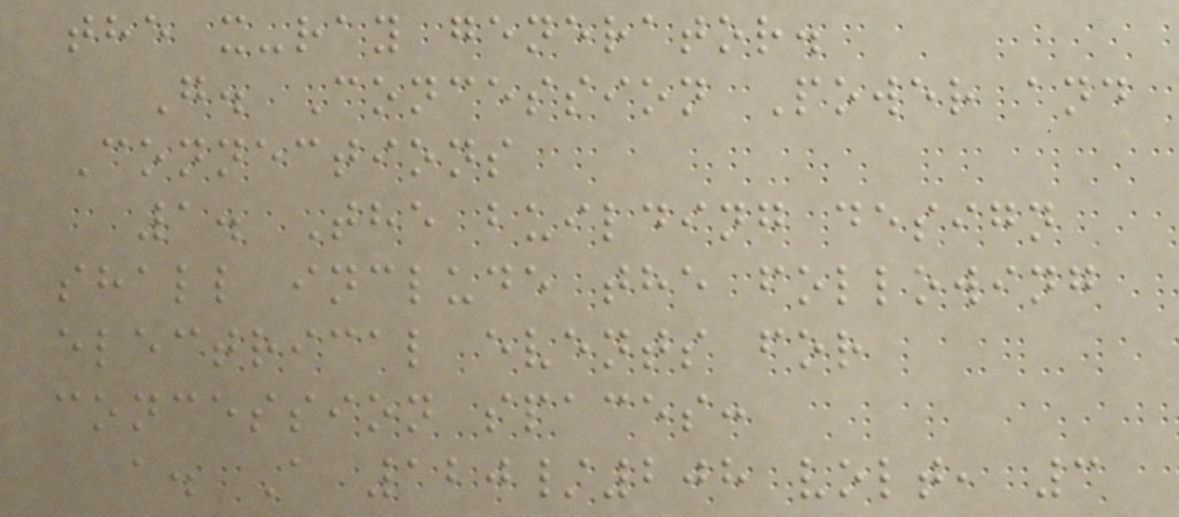the x-ray generator.
G. Concession Power and
Connections
1. The building design
shall include the following
electrical events for
concession spaces:
a. A 120/208 volt, 3
